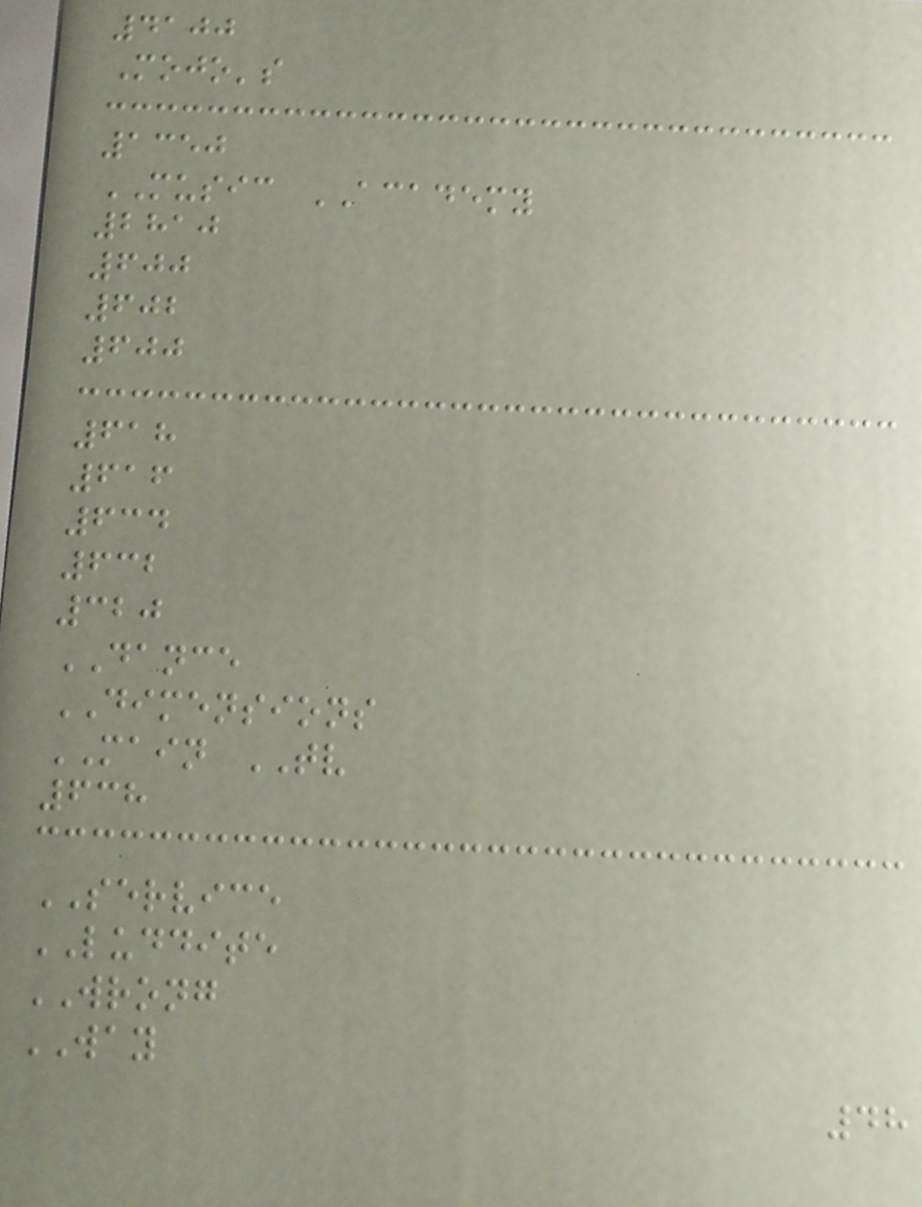4100
Mojo's
1350
MUSIC ACADEMY
2810
600
602
600
618
616
634
632
320
DANCE
DIMENSIONS
MAIN TV
638
SERVICE
LUDDITE
WRONG
WAY
48
